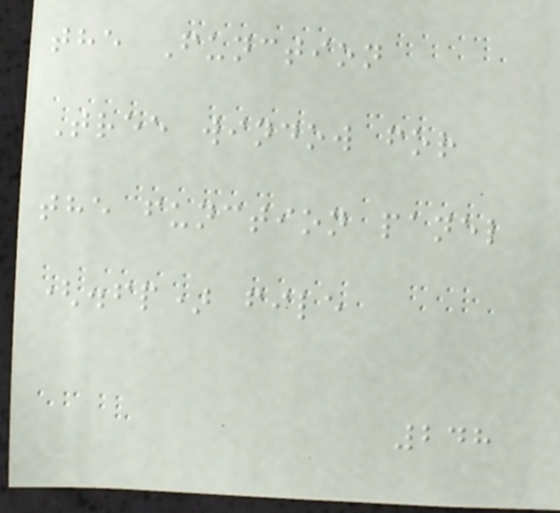the Function
Tree window for
the function panel
(.fp) file
248
